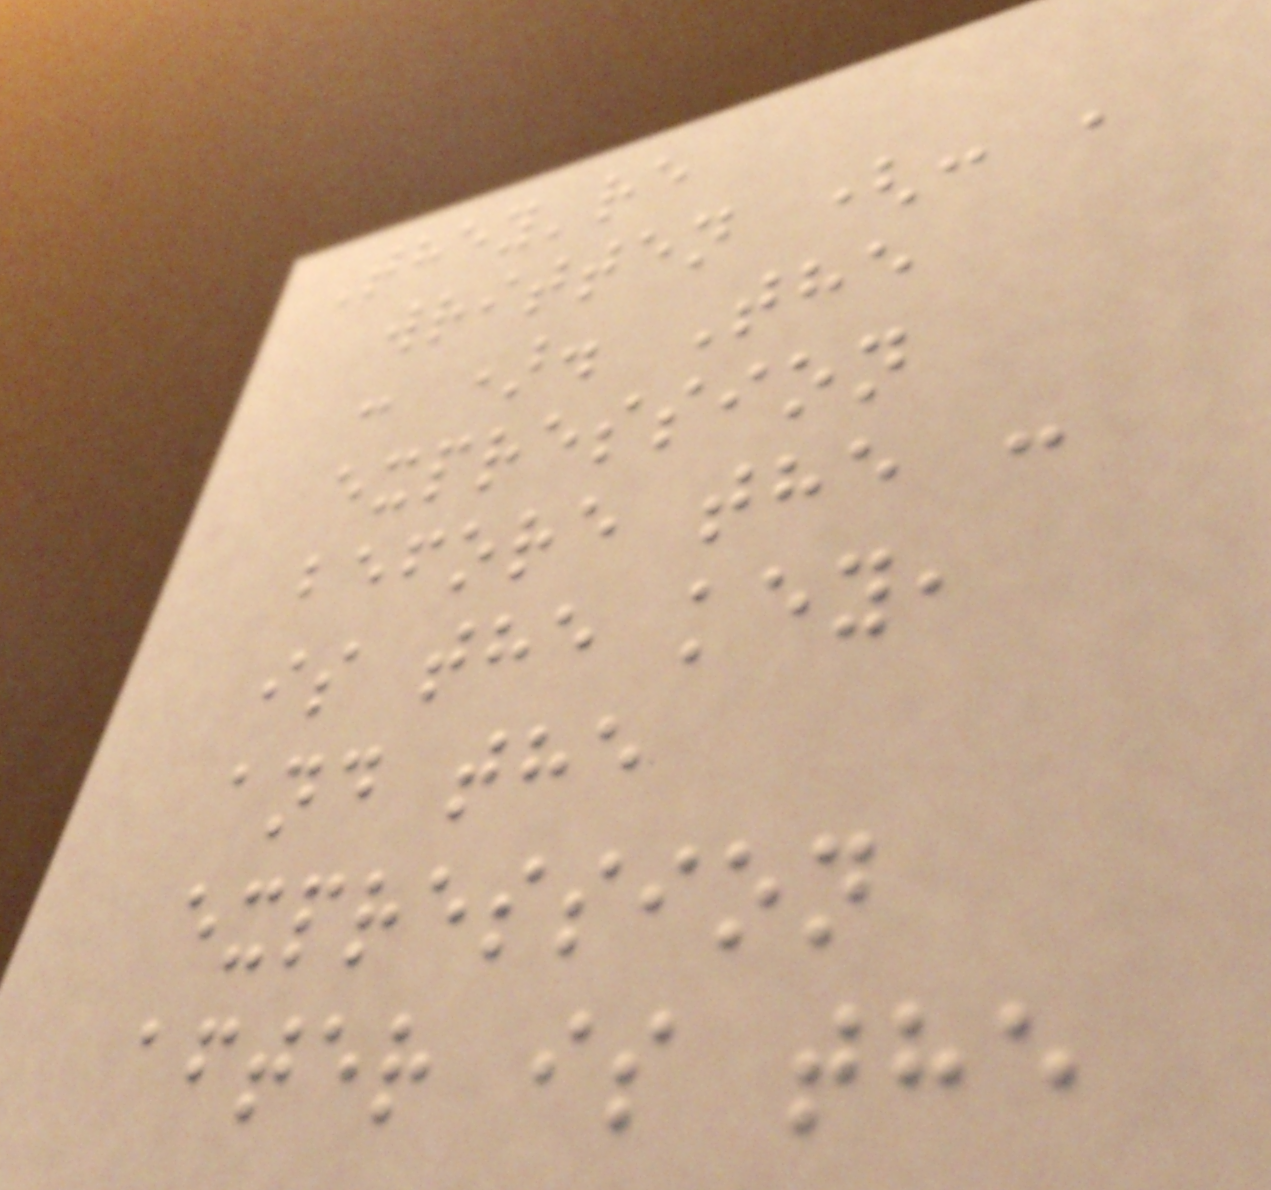They're
written (: ,
: ). The
expression
before the :
is the key,
and the
expression
after is the
